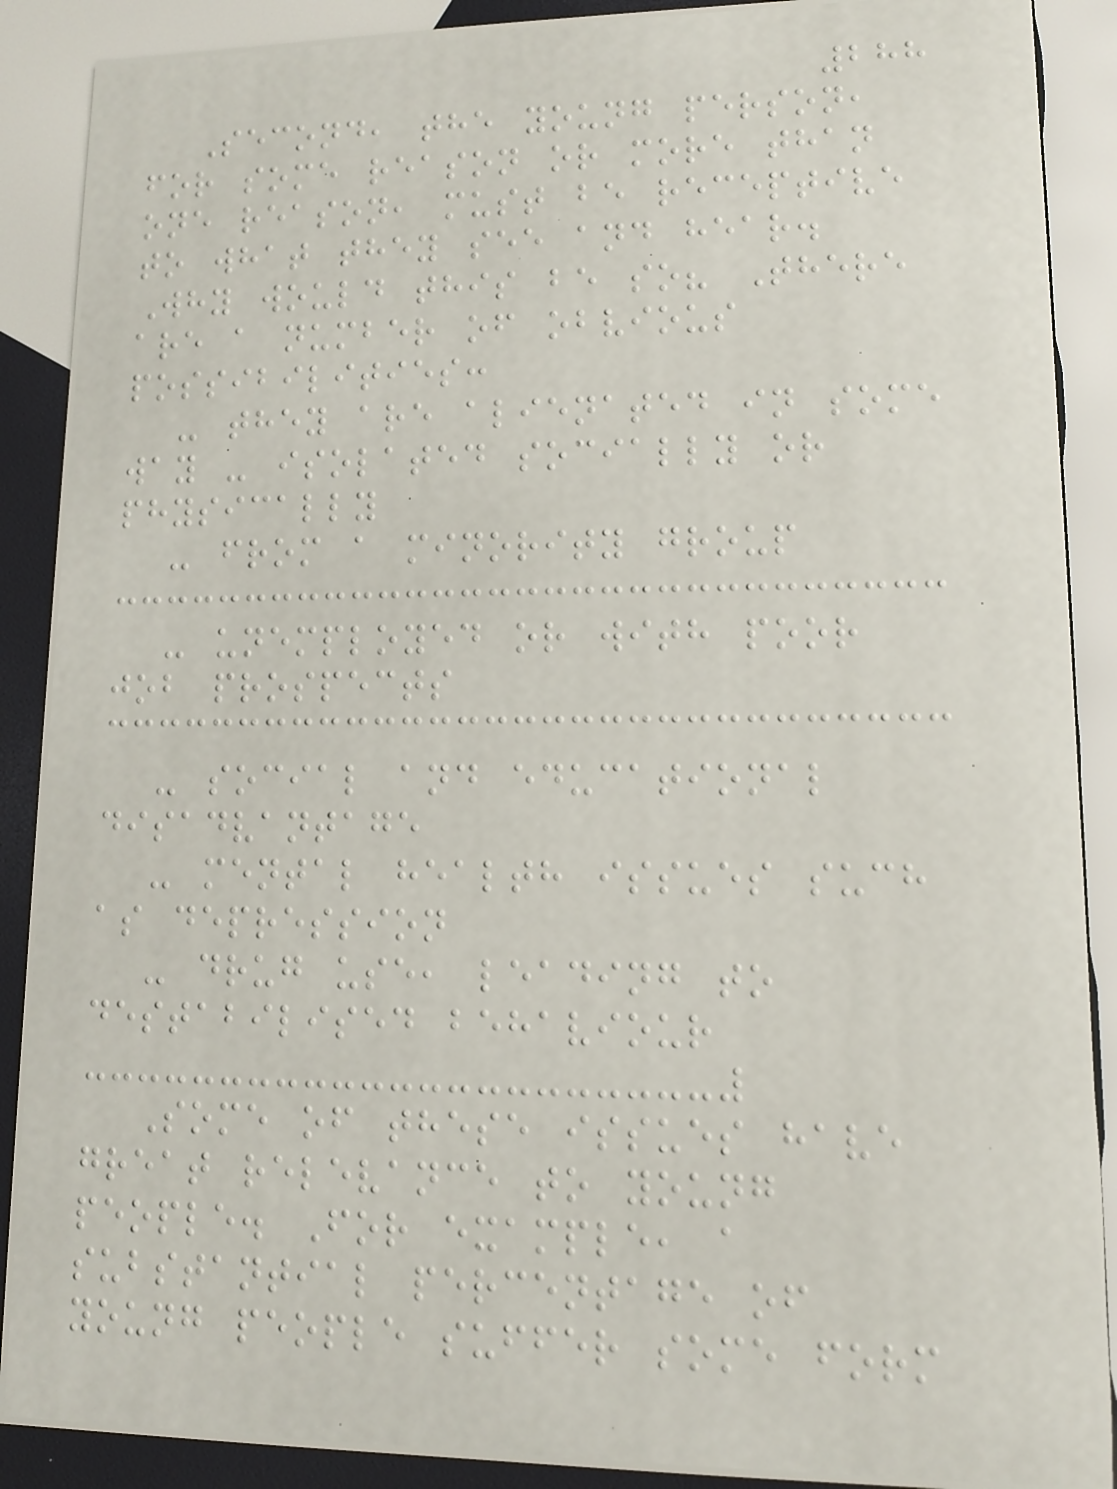288
Second, the young person,
for some reason or more than
one reason, must be receptive
to what they see and hear.
Why would this be so? There
are a number of obvious
possibilities:
- they are alienated in some
way - isolated socially or
physically
- from a minority group
- unemployed or with poor
job prospects
- social and educational
disadvantage
- mental health issues such
as depression
- drug use, leading to
destabilised behaviour
Some of these issues have
great relevance to young
people. For example, a
substantial percentage of
young people suffer some form
